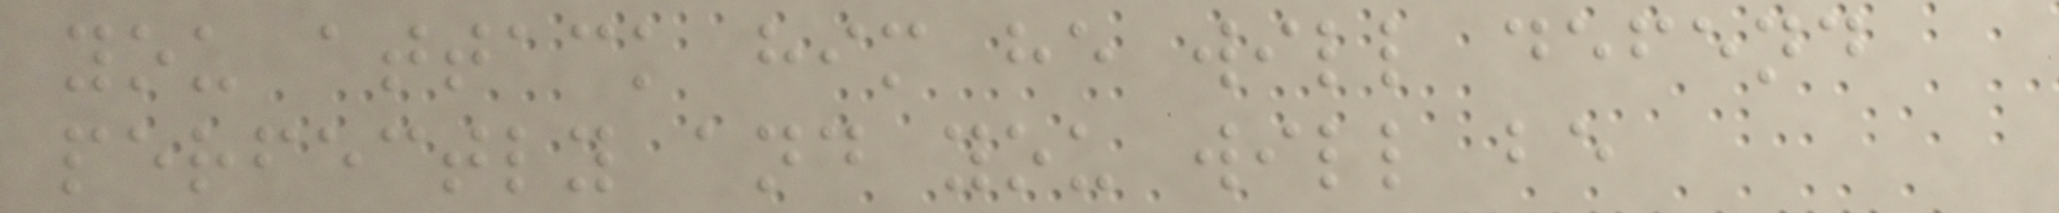you attack him he will defend
perfectly and you will be
